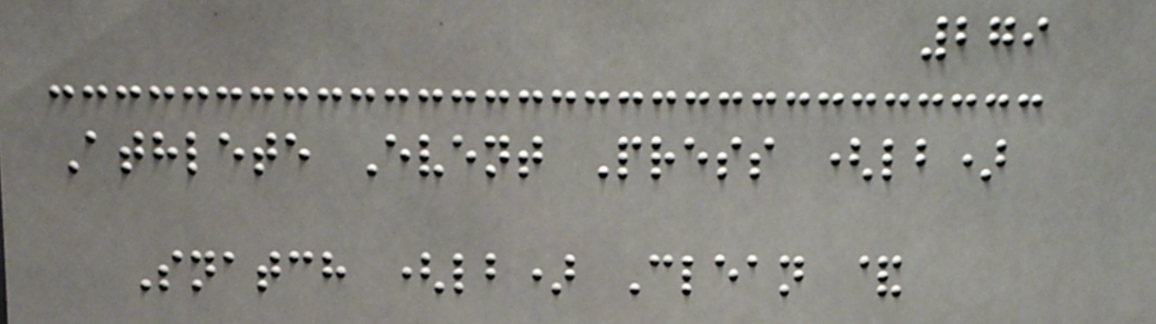279
Athlete Event Press (lb)
Snatch (lb) Clean &
